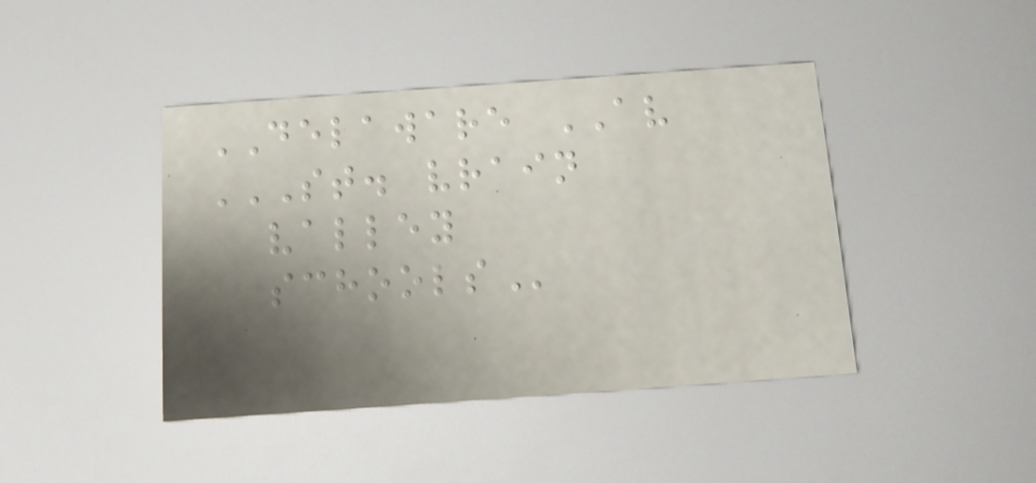DELAWARE AV
ST. VRAIN
VALLEY
SCHOOLS
